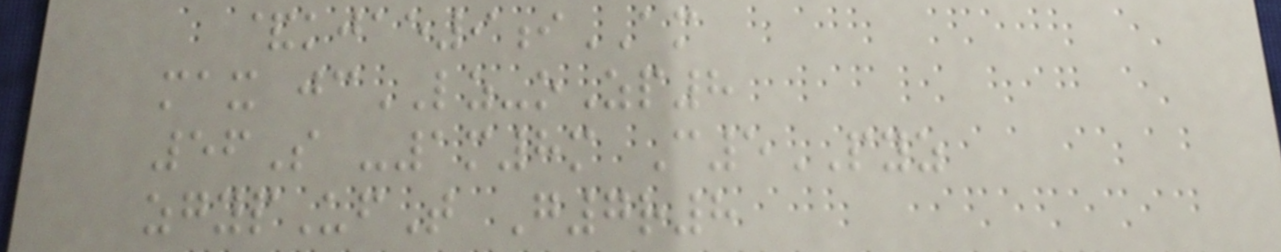&kjae9iAM
max jcLZ-oZp8
56S -1m8m C5PYZ
zgypUfT G7r8
